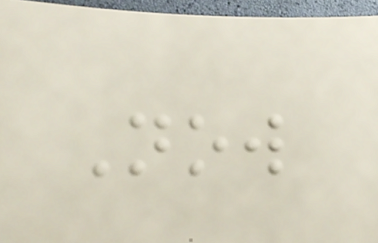Now
